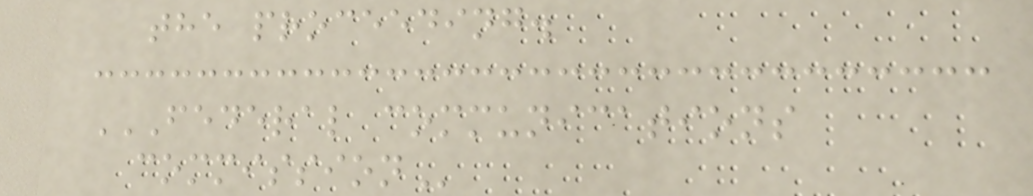the proceeding.
FEDERAL COMMUNICATIONS
COMMISSION
